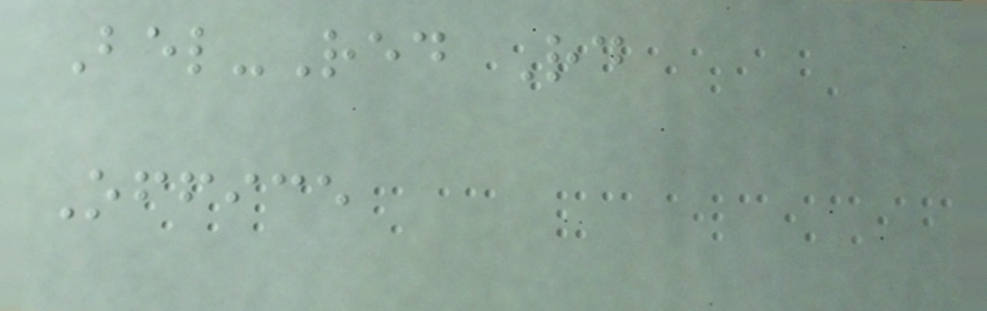Bel-Red Rd
Office
